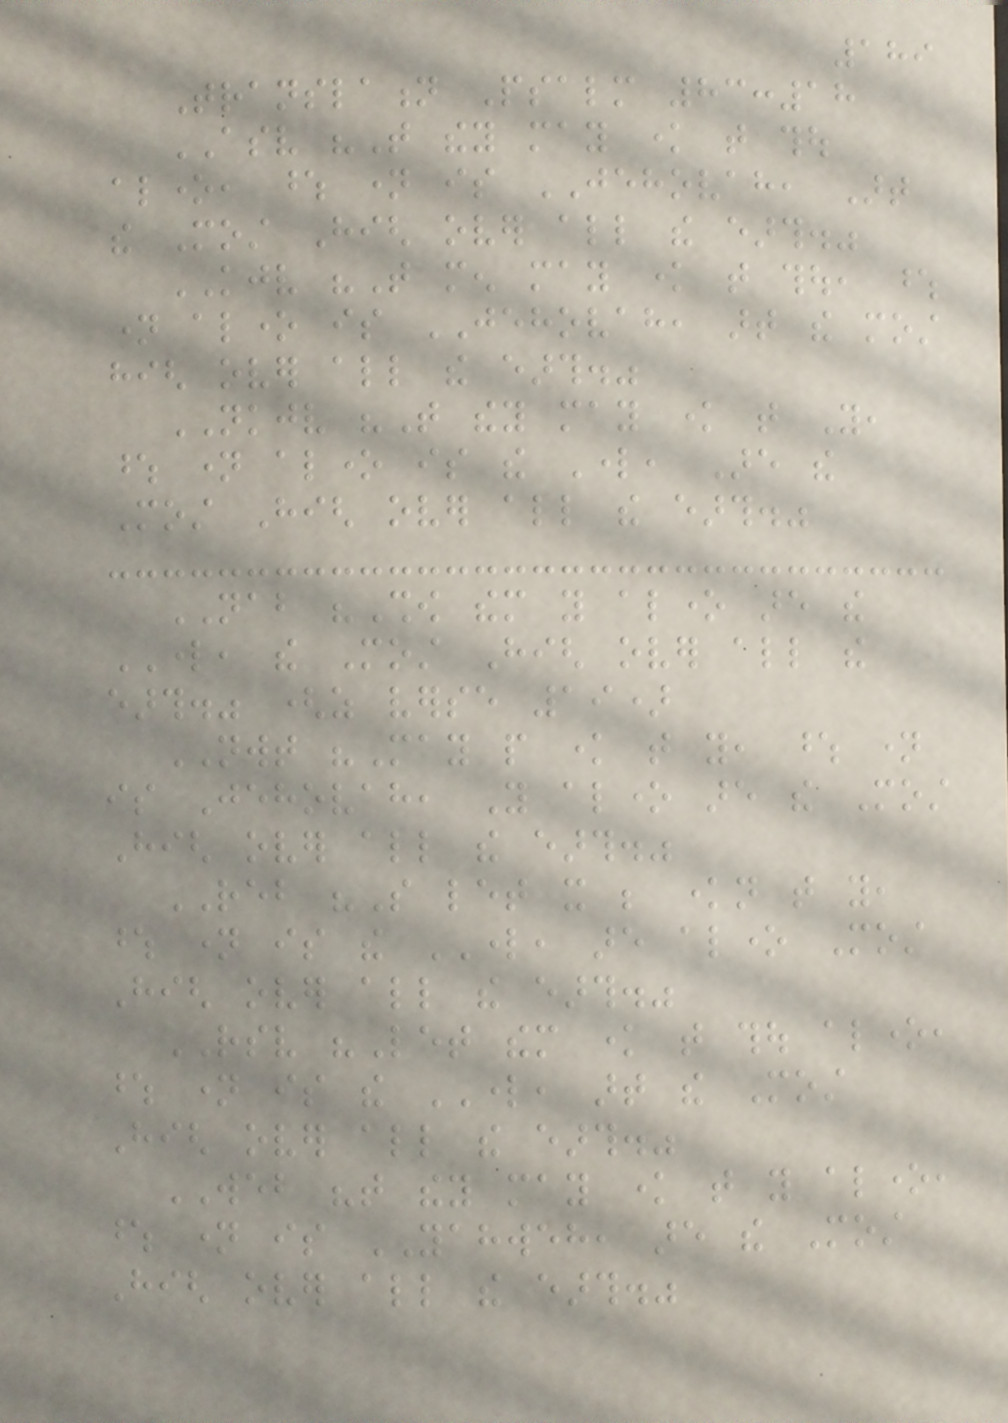189
Translation Psalm 83:18
ASV "That they may know that thou
alone, whose name is JEHOVAH, Art
the Most High over all the earth."
KJV "That men may know that thou, whose
name alone is JEHOVAH, art the most
high over all the earth."
NKJV "That they may know that You,
whose name alone is the Lord, Are the
Most High over all the earth."
NAB "Show them you alone are the
LORD, the Most High over all the
earth." (as verse 19)
NWT "May people know that you, whose name
is Jehovah, You alone are the Most
High over all the earth."
REB "So let it be known that you,
whose name is the LORD, are alone Most
High over all the earth."
RSV "Let them know that thou alone,
whose name is the LORD, art the Most
High over all the earth."
WEB "that they may know that you alone,
whose name is YAHWEH, are the Most
High over all the earth."
